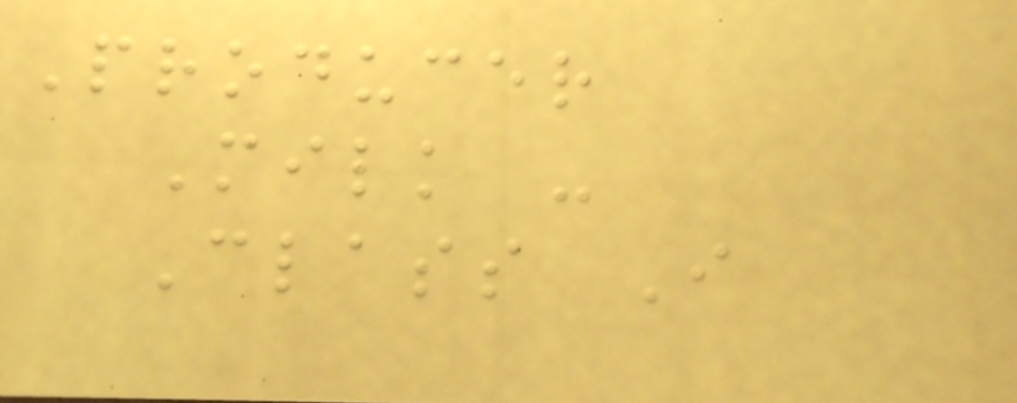Producer
Milk -
Class I
